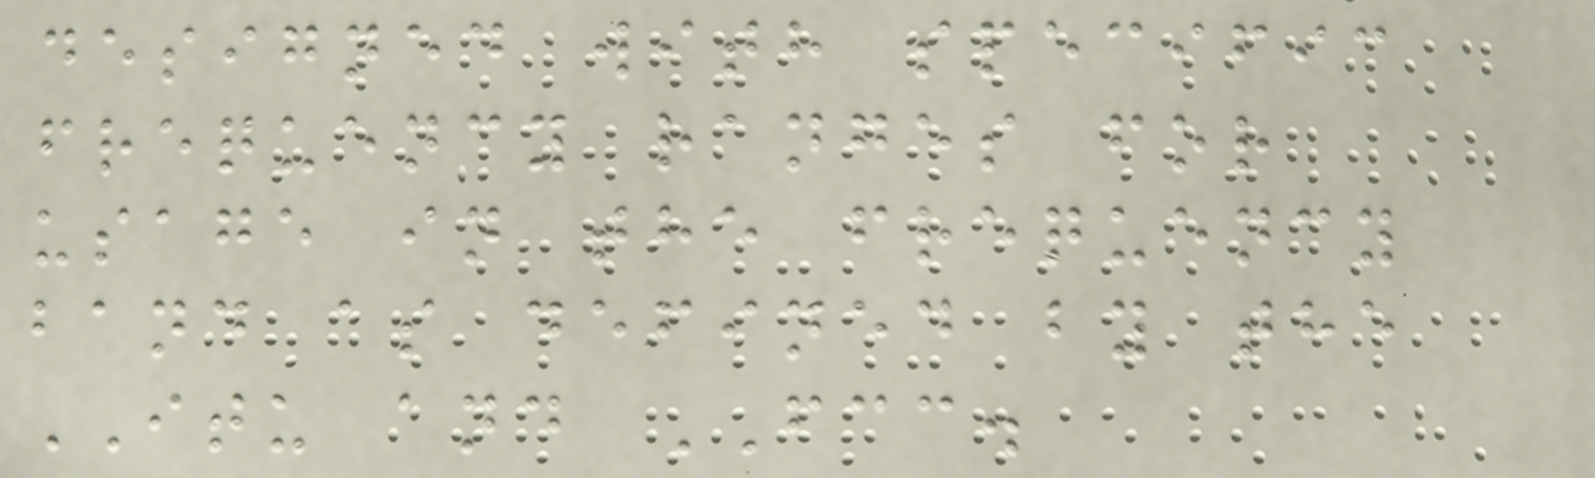designed with specific
frequency ranges for
usage in the frequency
band as defined by the
ITU and FCC.
